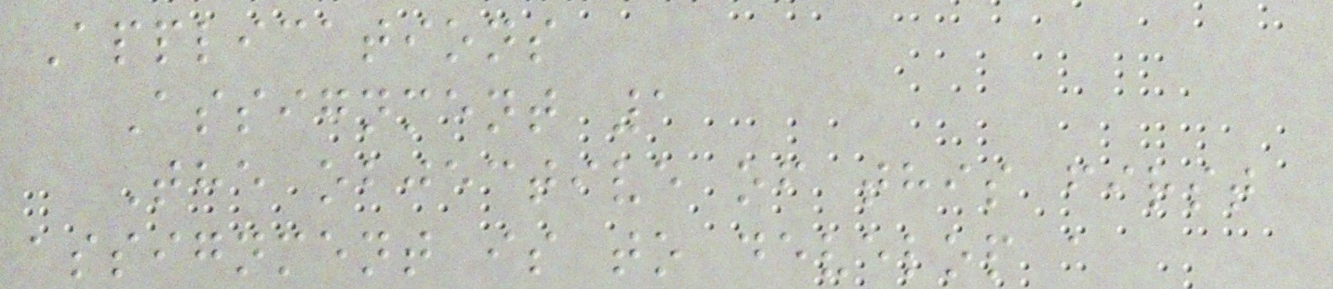Applications
Assignment 1
The objective of this first
assignment is to develop a
